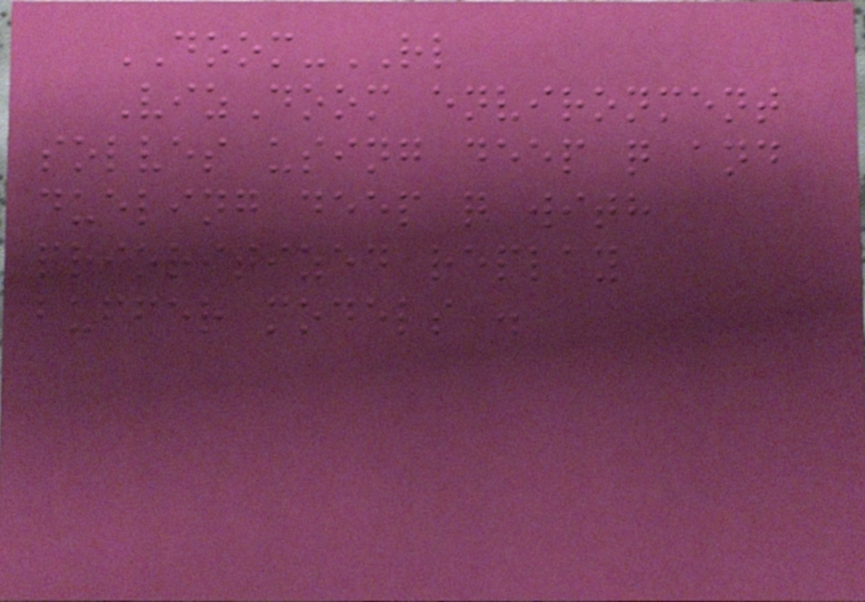DOOM-RL
VizDoom environment
solves using deep q and
dueling deep q with
prioritized replay
buffer models .
